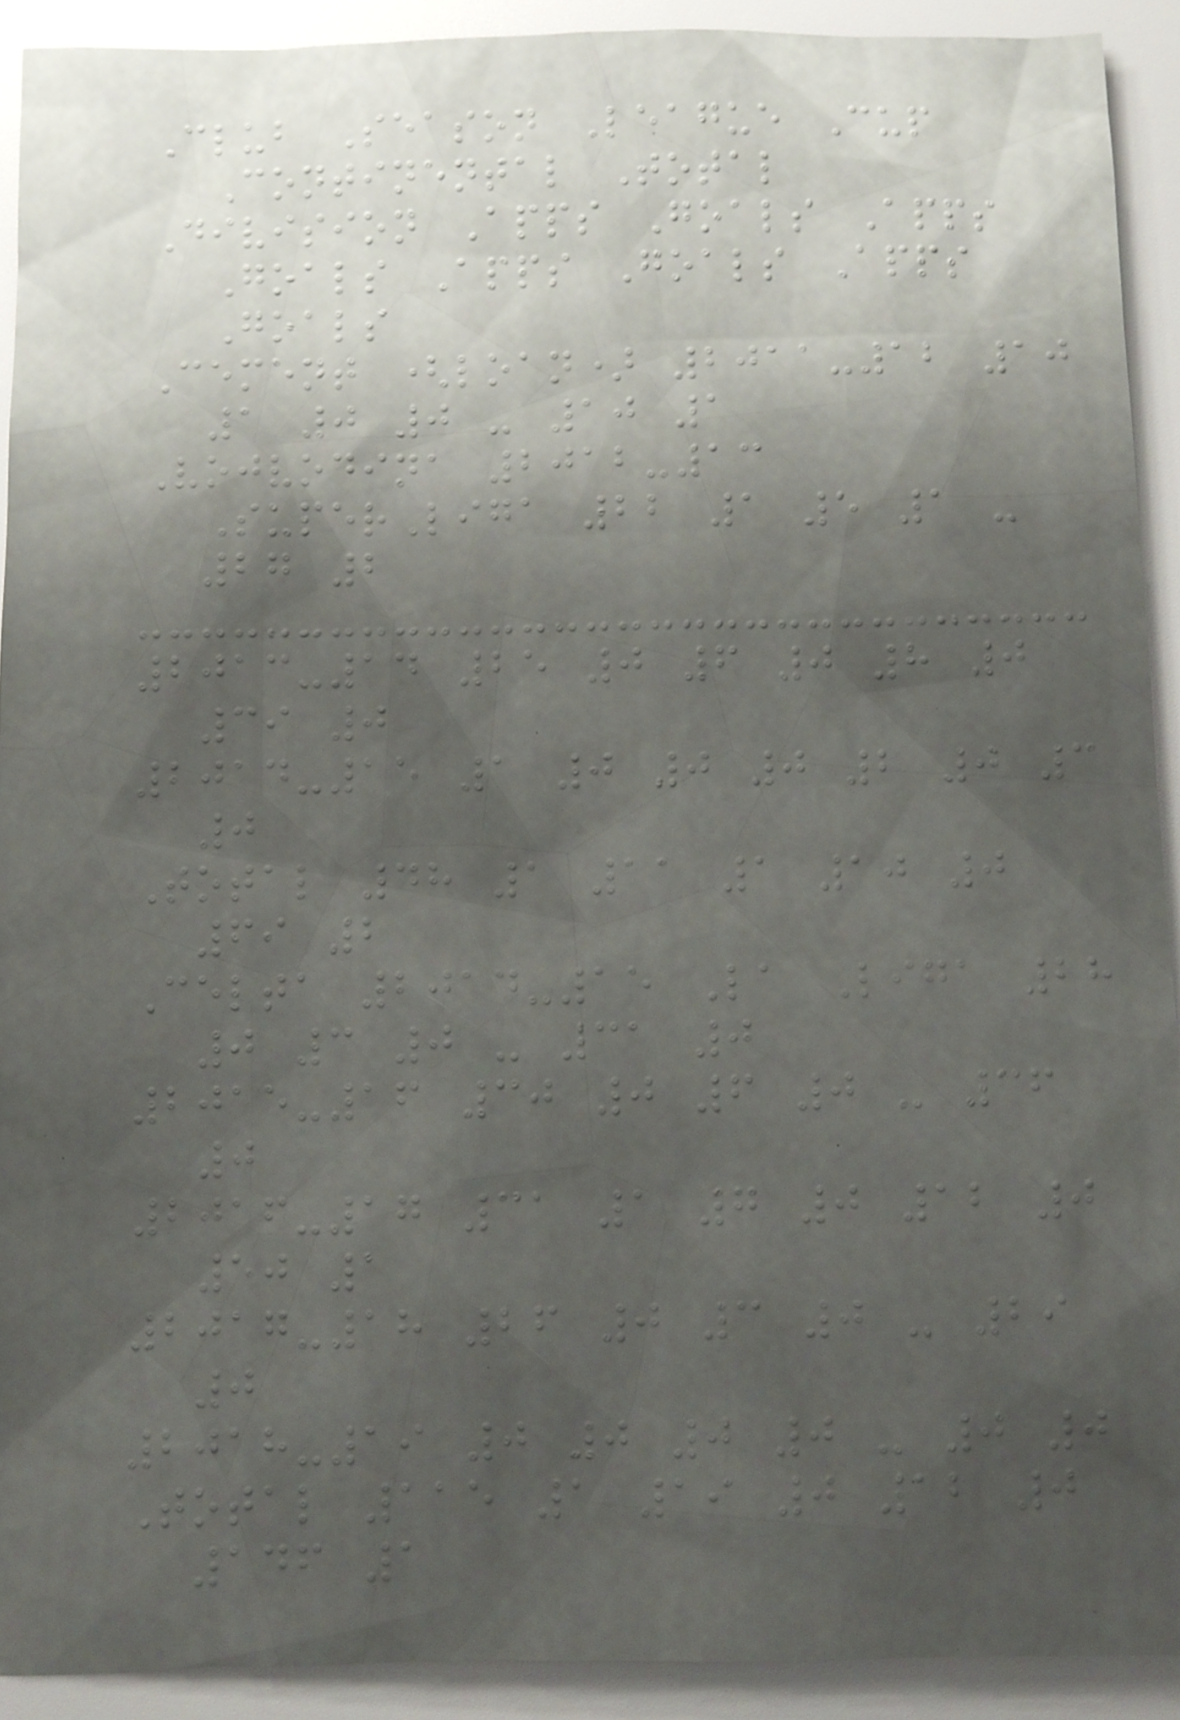Club Season League Cup
Continental Total
Division Apps Goals Apps
Goals Apps Goals Apps
Goals
Cement (loan) 2011-12 10
1 0 0 - 10 1
Vojvodina 2012-13
SuperLiga 22 1 5 1 -
27 2
2013-14 25 0 6 0 8 0
39 0
2014-15 1 0 0 0 2 0 3
0
Total 48 1 11 1 10 0
69 2
Celta 2014-15 La Liga 28
0 3 0 - 31 0
2015-16 30 0 6 0 - 36
0
2016-17 31 1 7 0 12 0
50 1
2017-18 26 0 3 0 - 29
0
2018-19 0 0 0 0 - 0 0
Total 115 1 19 0 12 0
146 1
